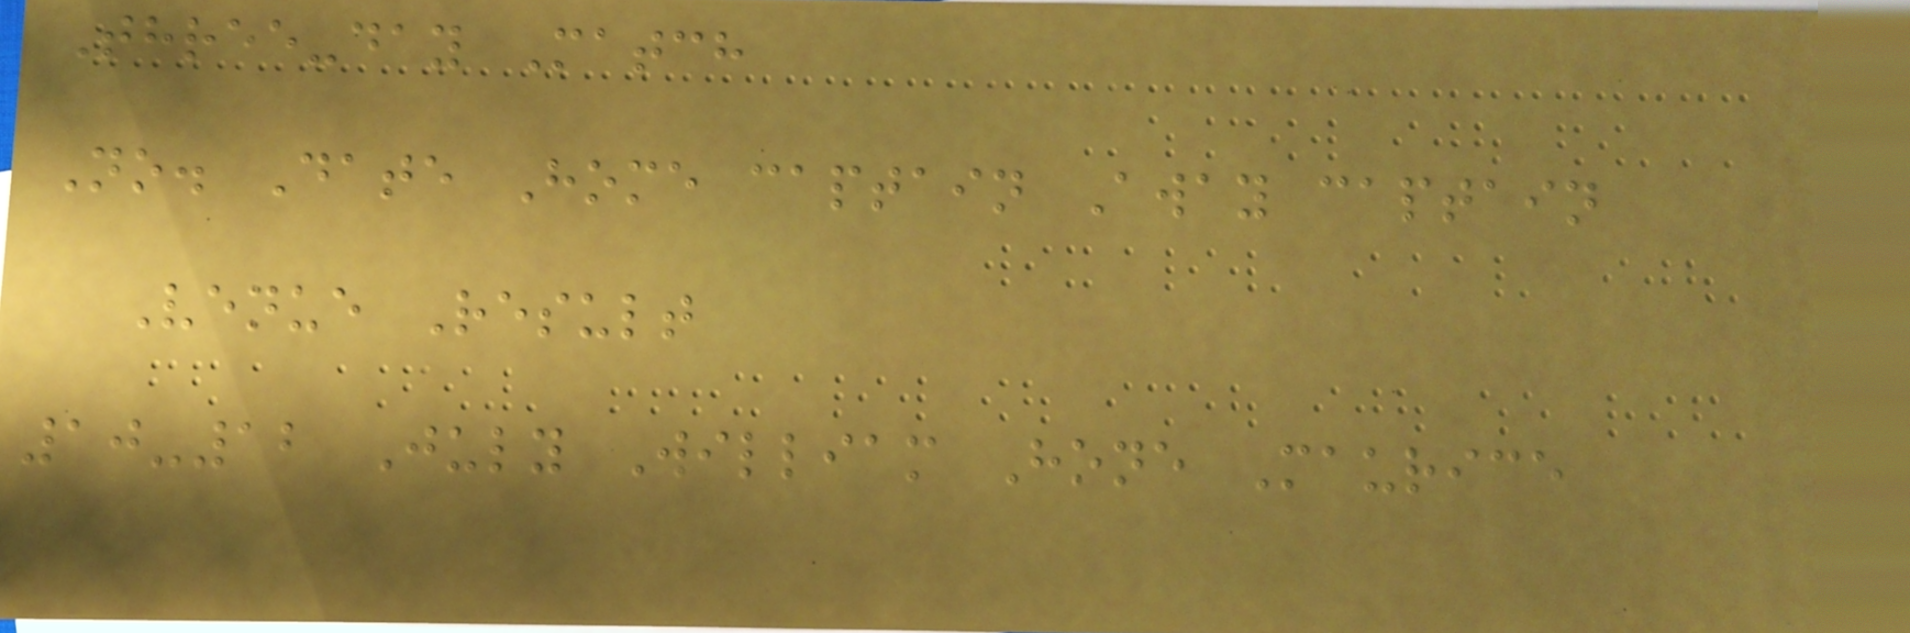Three-day Match
No. Date Home captain Away captain
Venue Result
10-12 July William Hone Maurice
